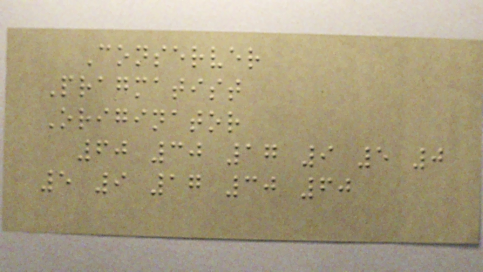Conserver
Pragmatist
Originator
60 30 17 9 5 0
5 9 17 30 60
